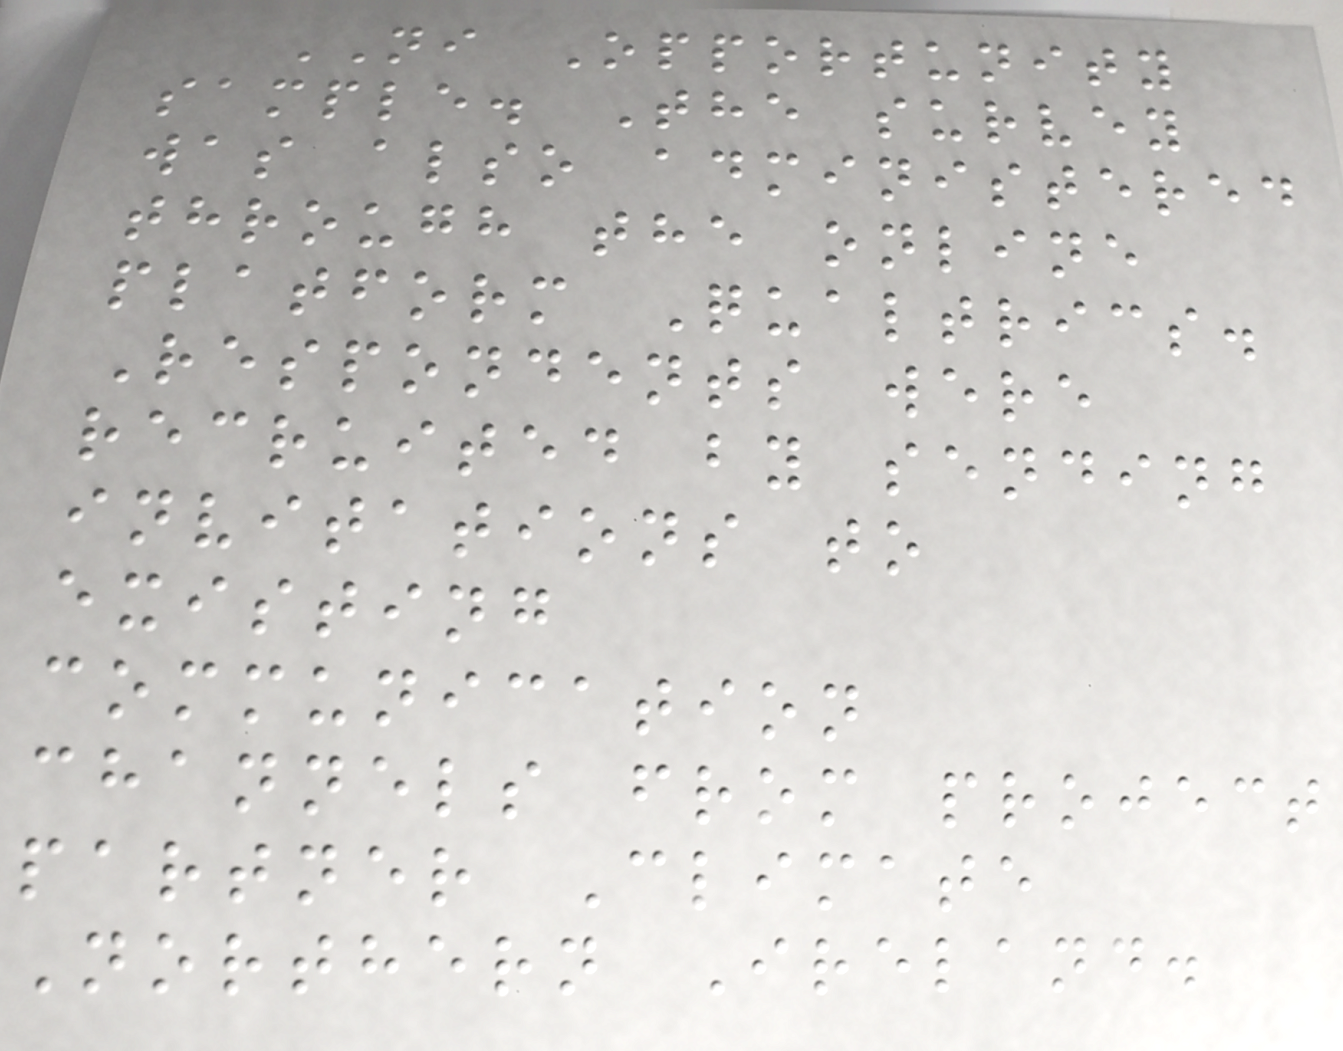NI Opportunity
sample. The survey
was also administered
through the online
platform Qualtrics.
Respondents were
recruited by sending
invitations to
existing
communication
channels from project
partner Climate
Northern Ireland.
